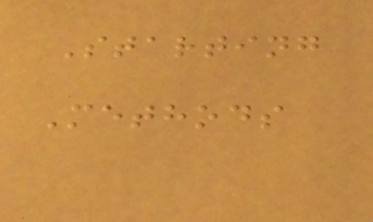Starting
Methods
